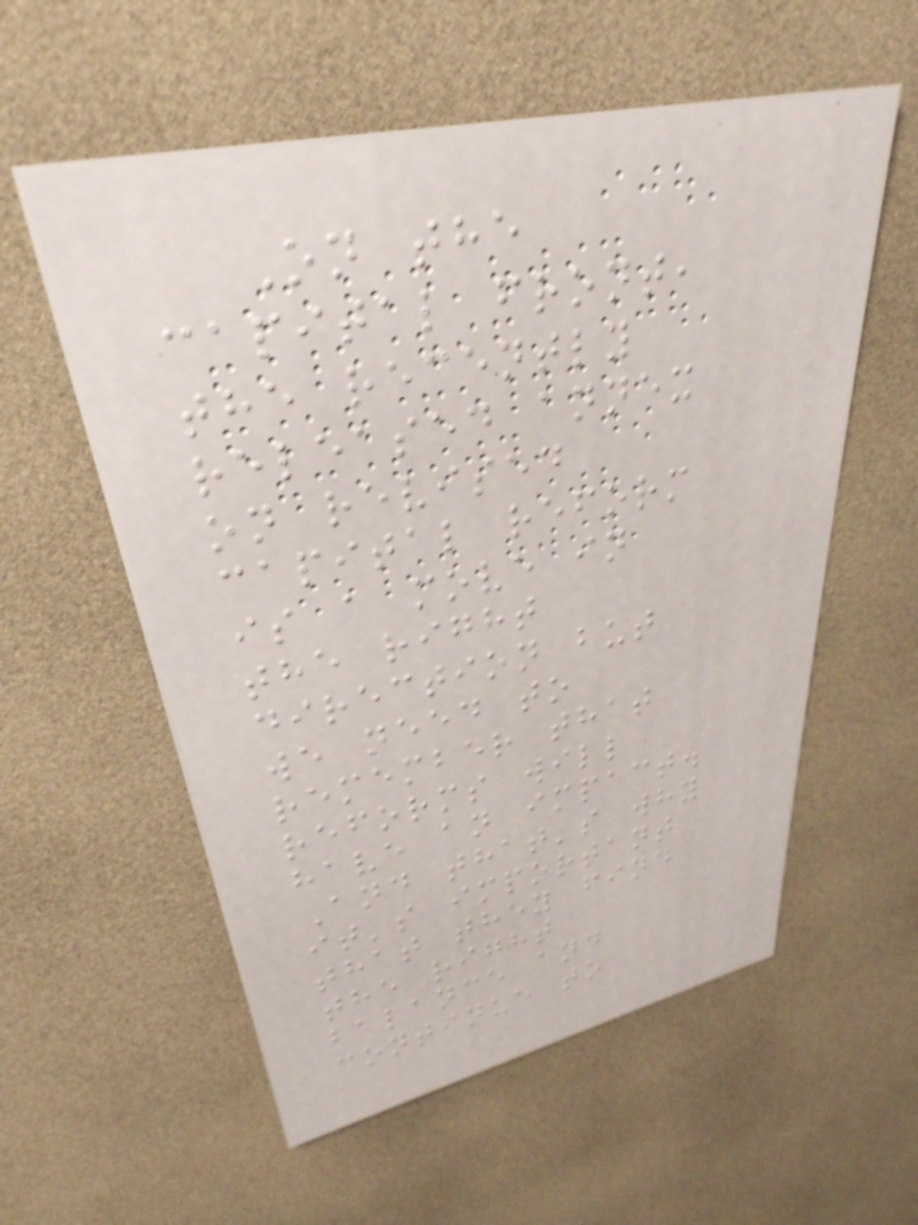On the
capital front,
the recently
released annex
on revised
capital reform
is a move in
the right
direction but
we need to
remember that
reforms will
have an impact.
And that's why
it's important
that they find
the right
balance and
continue to
